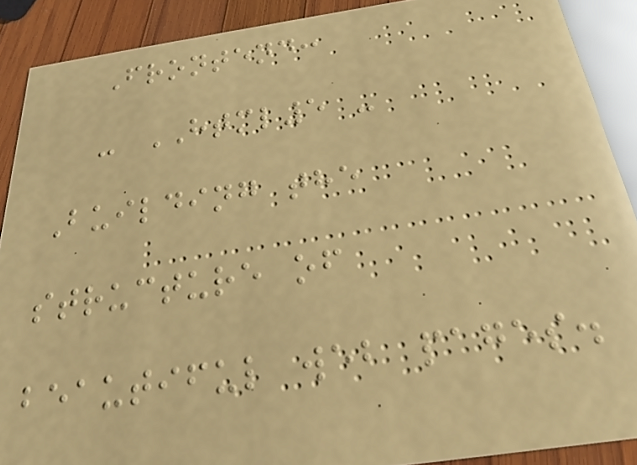Frontend:
- HTML5 -
Building the
structure of
beautiful web pages.
